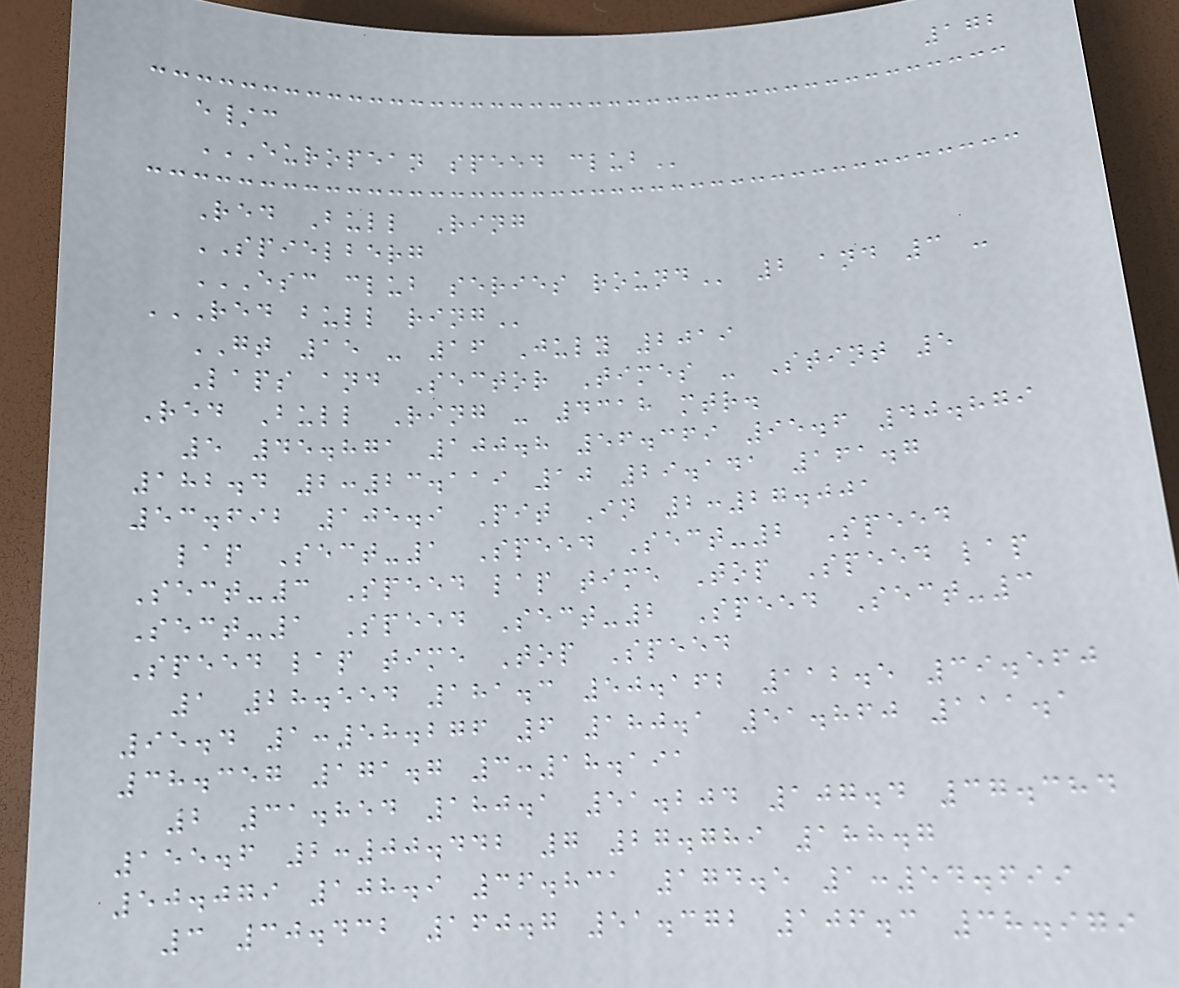172
e/c
EUROPEAN SPEED CLUB
Red Bull Ring
SPIELBERG
ESC CLUB SERIES ROUND 2 and 3 -
RED BULL RING
GT 15 - 16 July 2019
Laps and Sector Times - Stint 5
Red Bull Ring - 4318 mtr.
5 45.871 100.8 56.369 95.6 40.879
182.4 2:23.119 10 29.141 161.7
53.692 105.9 Pit In 2:27.001
lap Sect-1 Speed Sect-2 Speed
Sect-3 Speed lap time Top Speed lap
Sect-1 Speed Sect-2 Speed Sect-3
Speed lap time Top Speed
1 28.554 181.3 50.162 112.5 39.560
95.4 1:58.276 6 180.1 51.860 111.1
38.357 171.7 3:18.191
2 31.854 180.1 51.204 107.4 37.384
155.6 2:00.442 7 27.789 188.7
50.079 108.9 36.831 174.5 1:54.699
3 30.432 160.7 51.372 106.3 38.979
